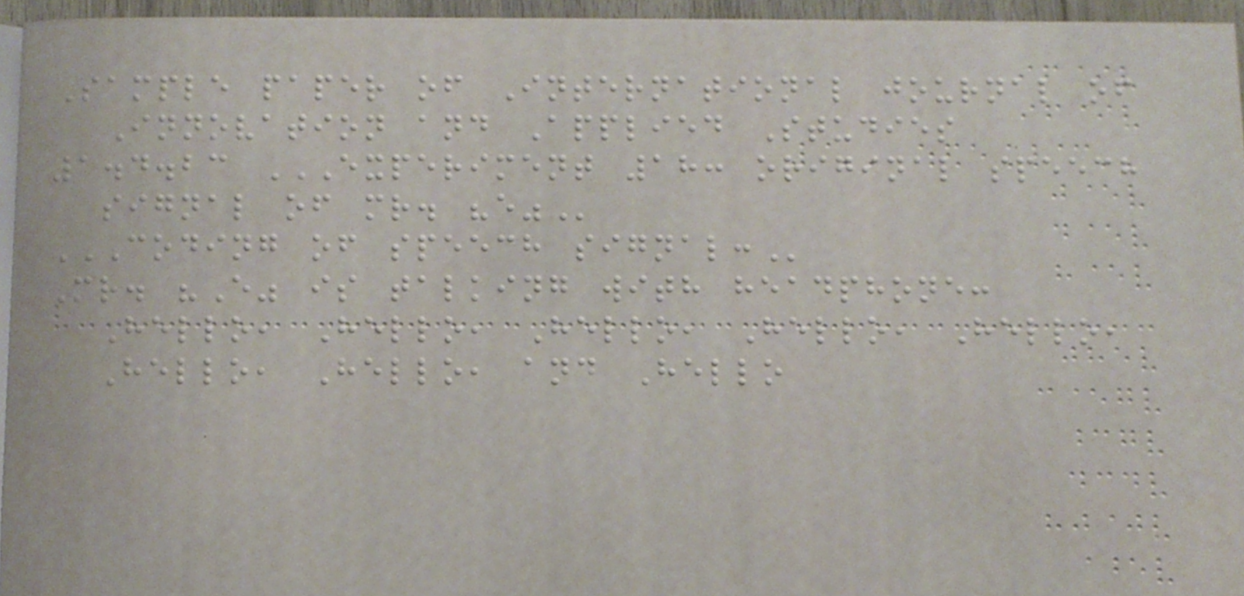Sample paper of International journal of
Innovation and Applied Studies
1.4.23 EXPERIMENT 18: ORIGINAL SPEECH
SIGNAL OF MR. "E"
CODING OF SPEECH SIGNAL:
Mr. "E" is talking with headphone:
Hello, Hello, Hello, Hello, Hello,
Hello, Hello, and Hello
